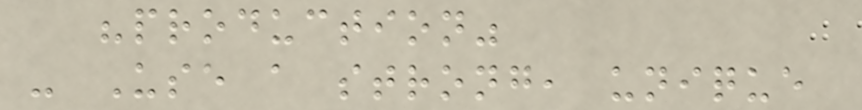"production"
- Use a strong, unique
